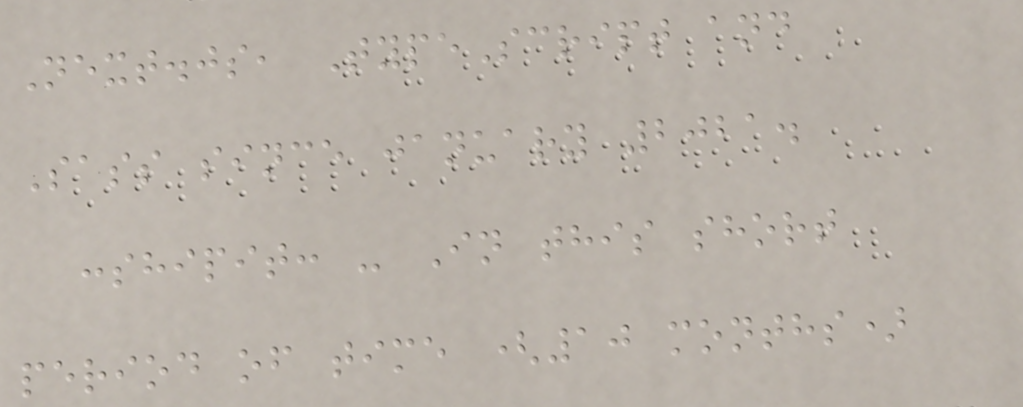Next.js, TypeScript and
Sass since january 2021.
:shipit: - In this short
period of time (10 months)
